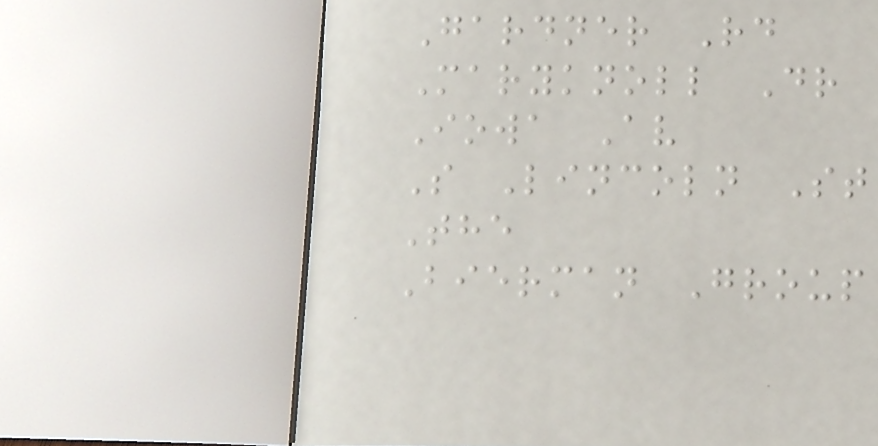Gardner Rd
Maryknoll Dr
Iowa Av
S Lincoln St
The
Bierman Group
